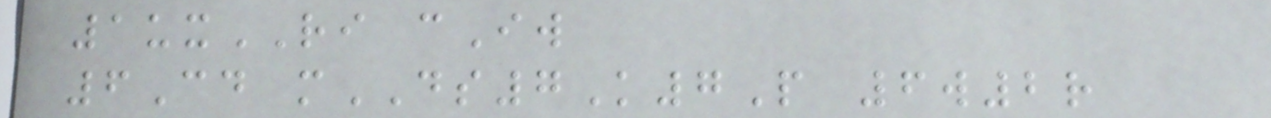1uxRI cIw
6Cd mDS7K7P 6w2r
